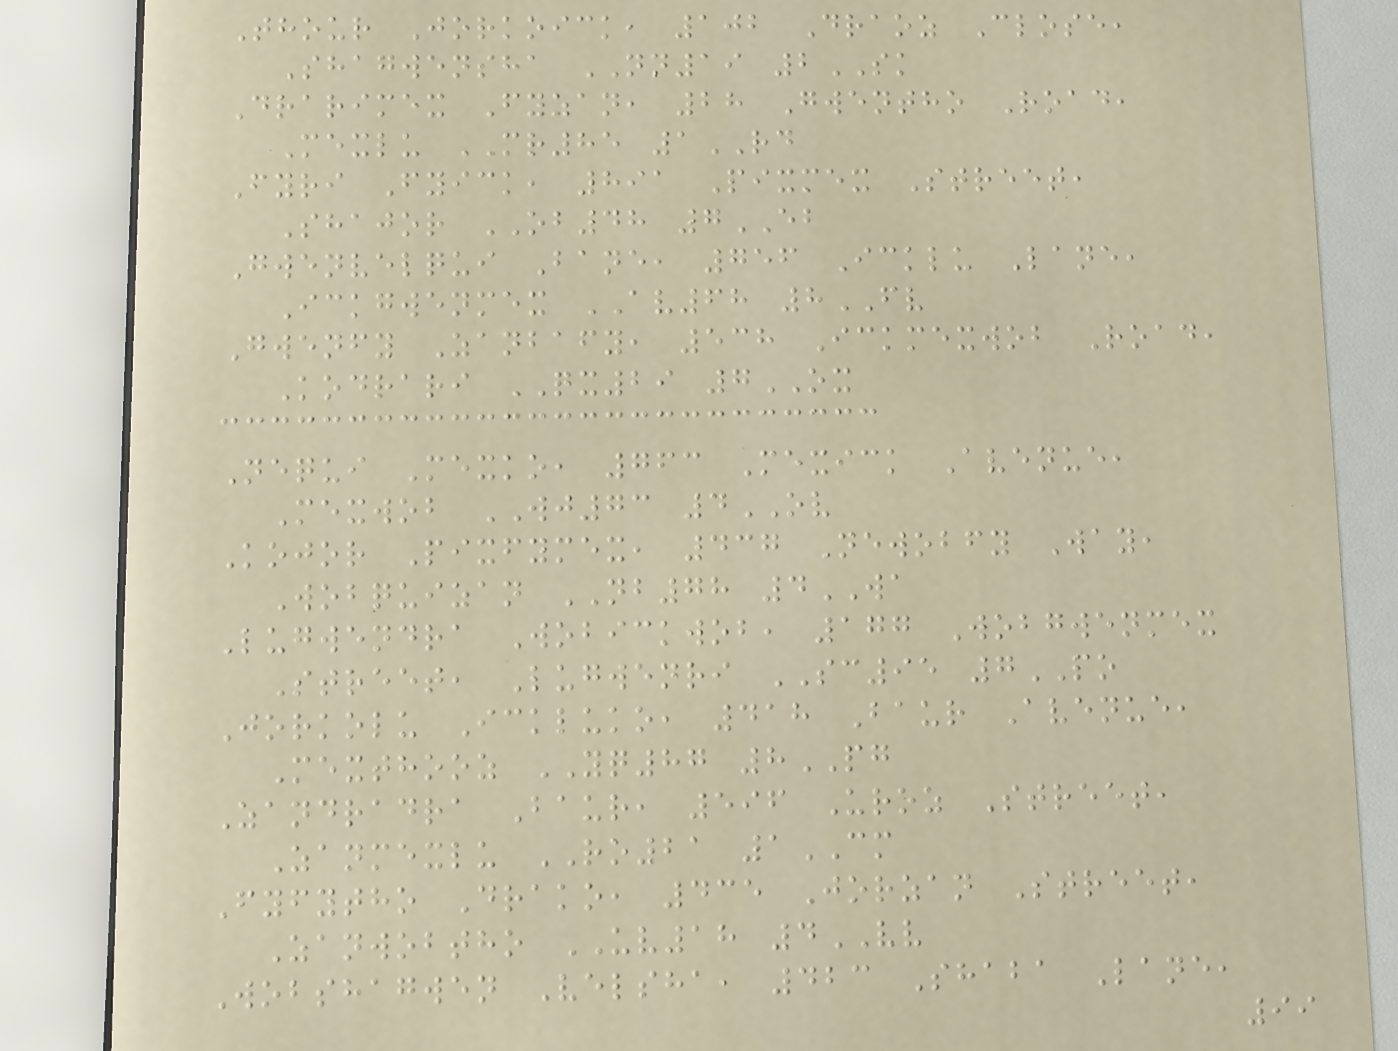Thour Jorkoick, 102 Draoz Close,
Shagwensha NN19 2SK
Drarimex Fyzan, 28 Gwentho Road,
Mexlu MR85 1RD
Fyri Fyick, 891 Pixmex Street,
Shajor OB48 7EB
Gwenvelqui Bane, 756 Icklu Lane,
Ickgwenmex AV68 8FV
Gwenfy Zanbafy, 538 Ickmexwob Road,
Kodrari QX29 7OX
Nequi Mexko, 763 Mexick Avenue,
Mexwob WJ73 4OV
Kojor Pixfymex, 437 Newobfy Way,
Wobquizan NB78 4WA
Lugwendra Wobickwob, 177 Wobgwenmex
Street, Lugwenri SC95 7PO
Jorkolu Ickluko, 418 Baur Avenue,
Mexthooz YQ87 8PG
Zandradra Baur, 596 Uroz Street,
Zanmexlu RO21 1CM
Fyfytho Drako, 435 Jorzan Street,
Zanwobtho UV18 4VV
Wobshagwen Velsha, 423 Shaba Lane,
99
